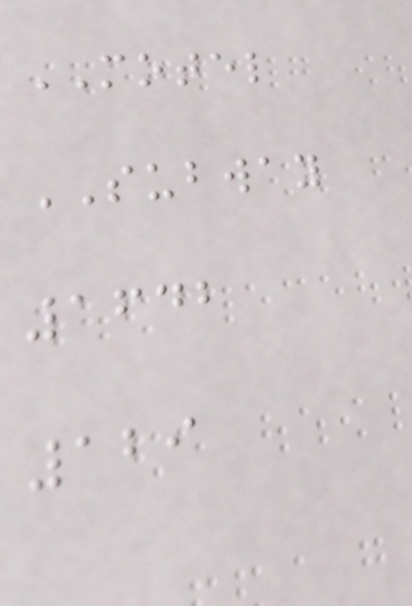MOTEL
SUBWAY
1642
129
